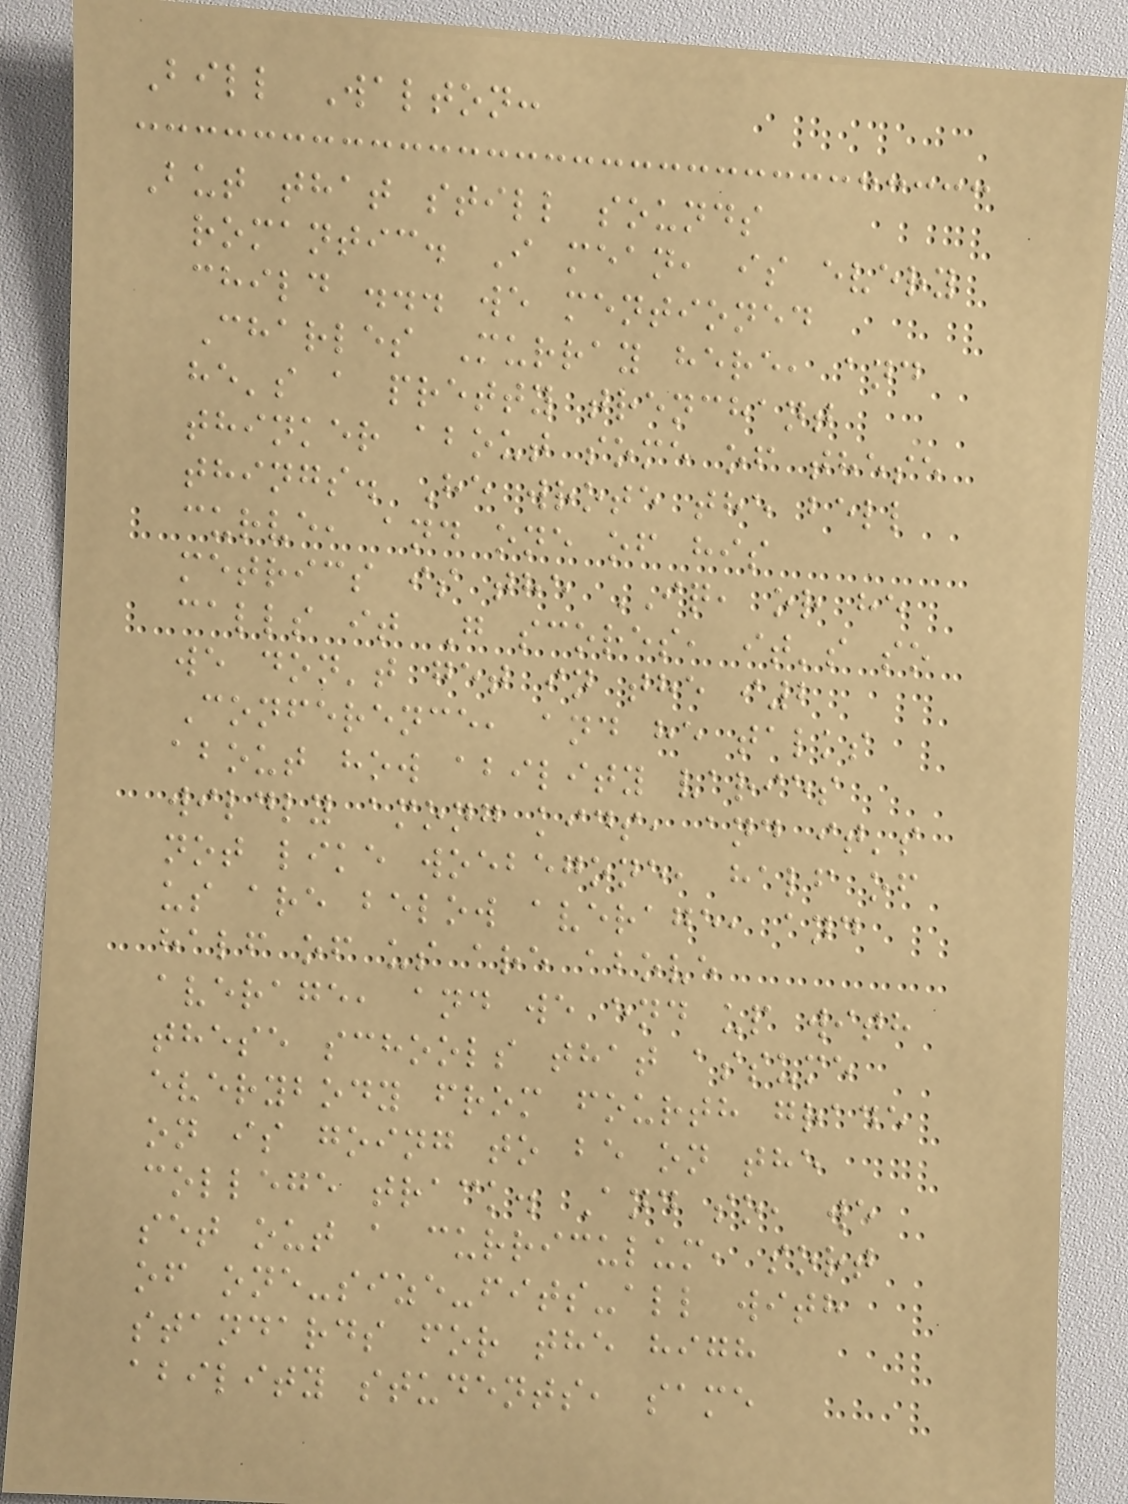Bill Walton:
But that still sounds
romantic. I mean, is every
child ... we mentioned
Charles Murray here, and
he's a pretty trenchant
thinker about some of these
things. He wrote the bell
curve, and one of his
metrics is the IQ, or he
calls it G scores, it's so
we don't get in the i2
Conference, and he talks
about how ability varies
wildly among kids, and it's
not like woebegone, half of
us are below average, and
half of us are above
average, and we end up with
these schools that assume
everybody from fourth grade
on is going to be on the
college track. And so, we
set out a curriculum, sort
of one-size-fits-all with
standards for the high
ability students, same
